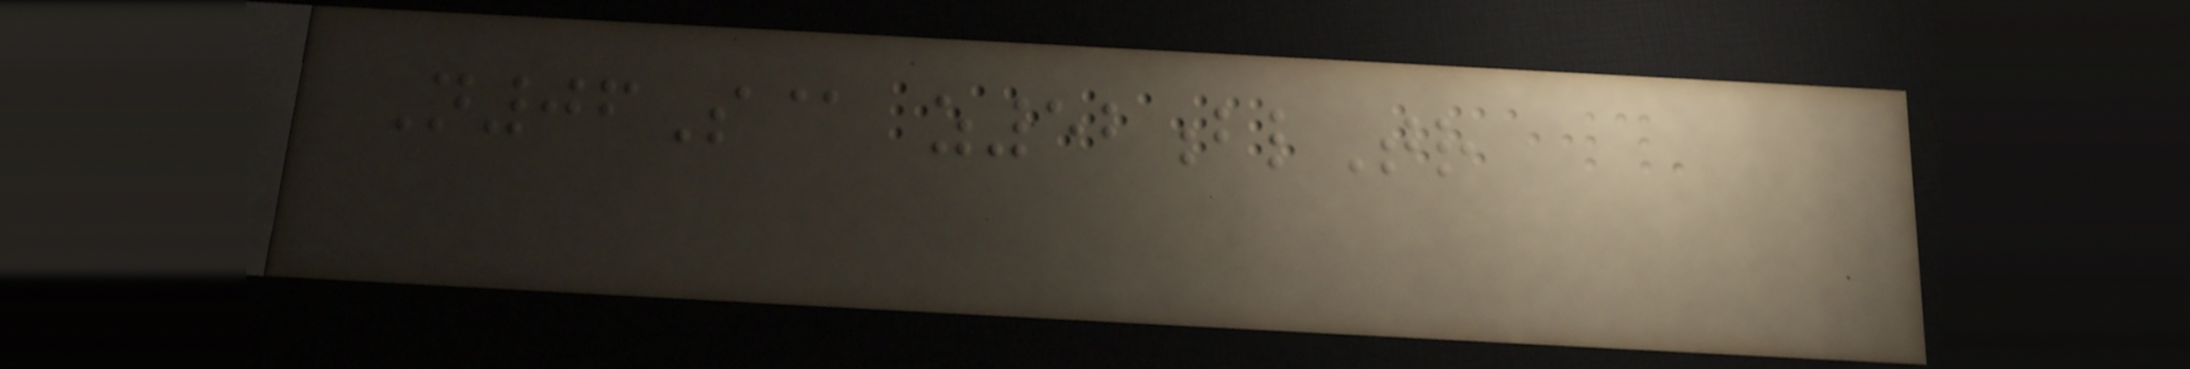N06S@ z52blTr
